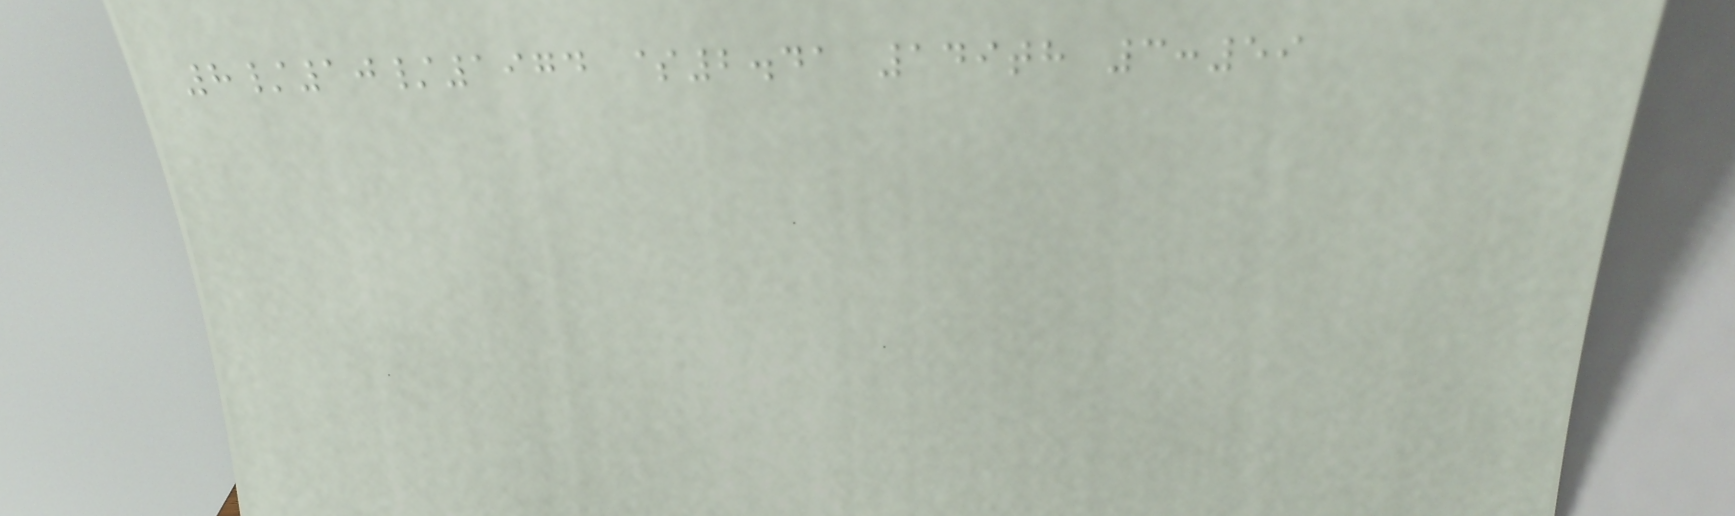8/10/1974 $2.41 149th 3:59
